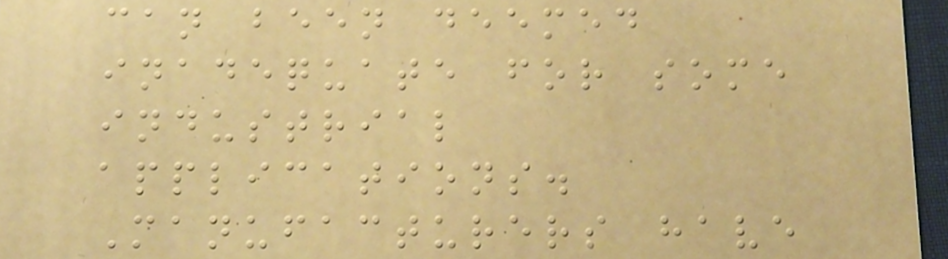can been deemed
inadequate for some
industrial
applications.
Manufacturers have
